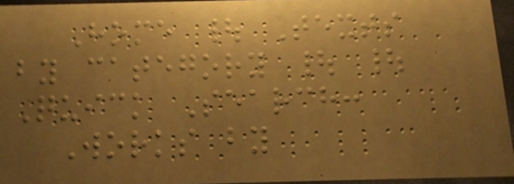Home | Texts
by category | |
Quick Search:
Works by
